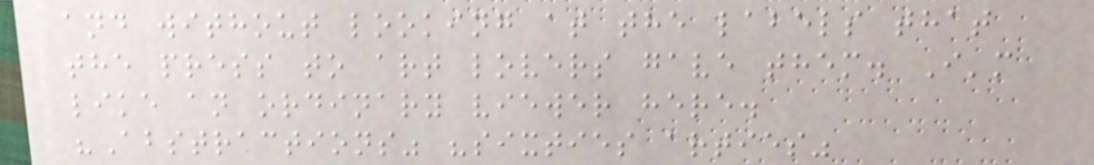and without looking at the labels that
the press to art lovers gave them. I'm
like an ordinary viewer here.
"Abstractions" "sixties arties"
